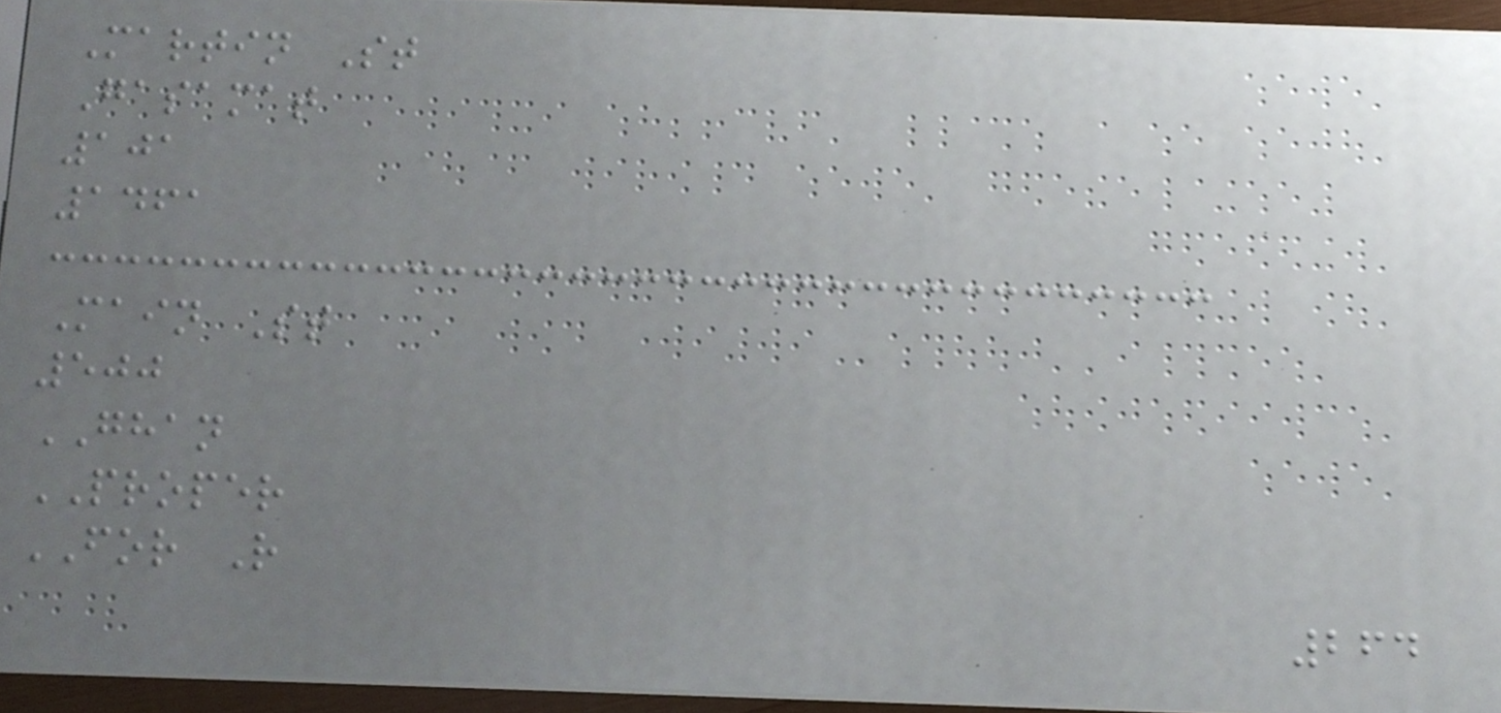Martin St
Gasamat
101
1461
Main St
500
GHAN
PROPER
FOR R
264
